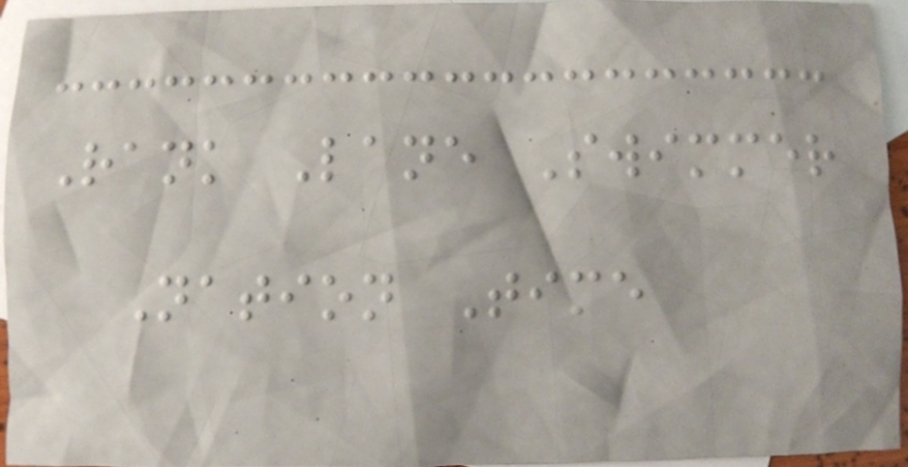Rank Lane Swimmer
Nation Time
